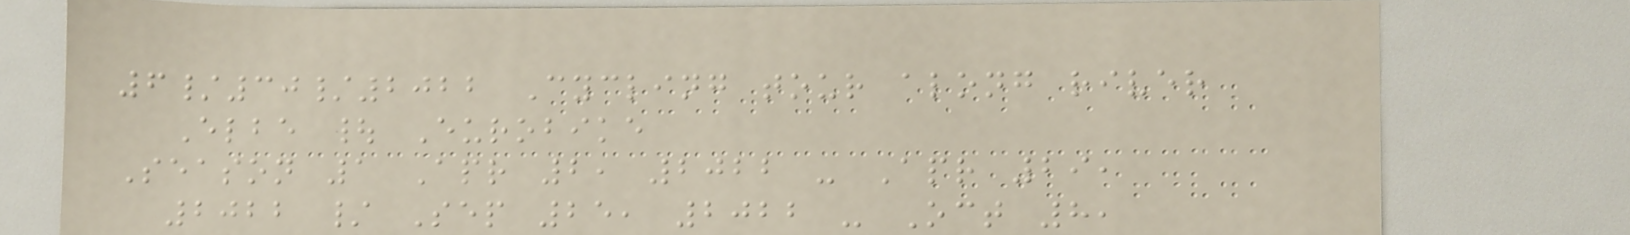6/30/2022 Cycling tour along river
Elbe | Eurobike
Season 1 Apr 2, 2022 - Apr 29,
2022 / Sep 25, 2022 - Oct 8,
